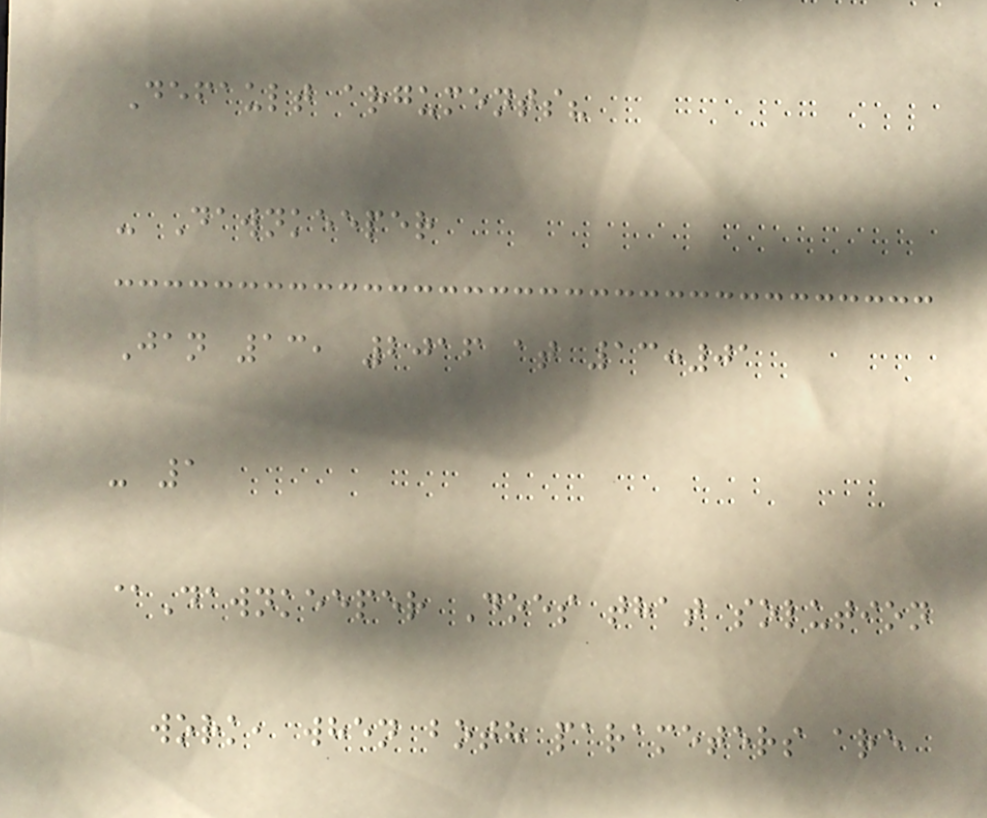Default arguments?
- Dawnkeeper
Jan 13, 2016 at 13:01
- 1
@Dawnkeeper Does that solution
work, when both parameters are
